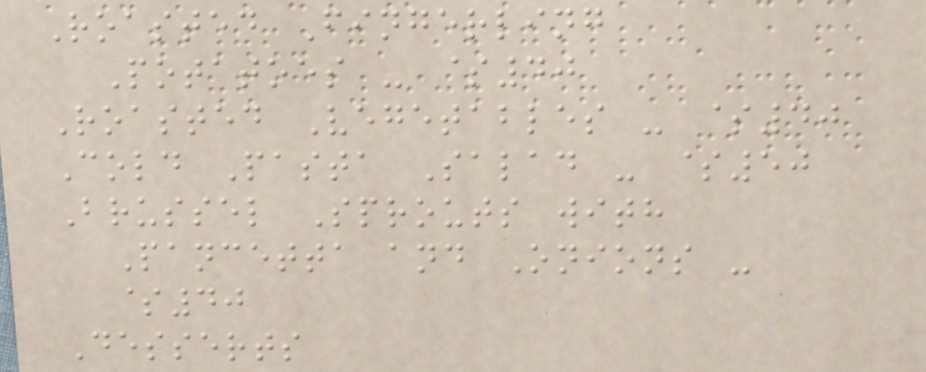Roasted Fingerling
Potatoes - $40
Roasted Vegetables - $40
Cold Pasta Salad - $50
Brussel Sprouts with
Pancetta and Onions -
$40
Desserts
